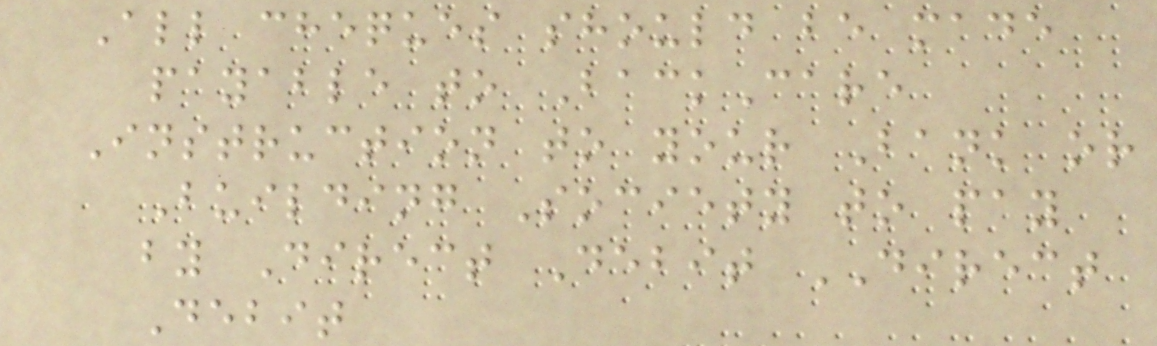All cheques should be made
payable to BackCare
Instruction to your Bank or
Building Society to pay
by Direct Debit DIRECT
Debit
